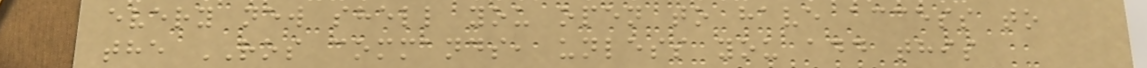every new shell you open to have access to
the ROS commands, unless you add this
